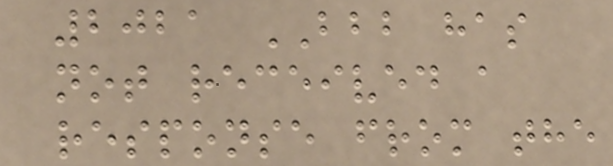2021 BBB has
not received a
response from the
